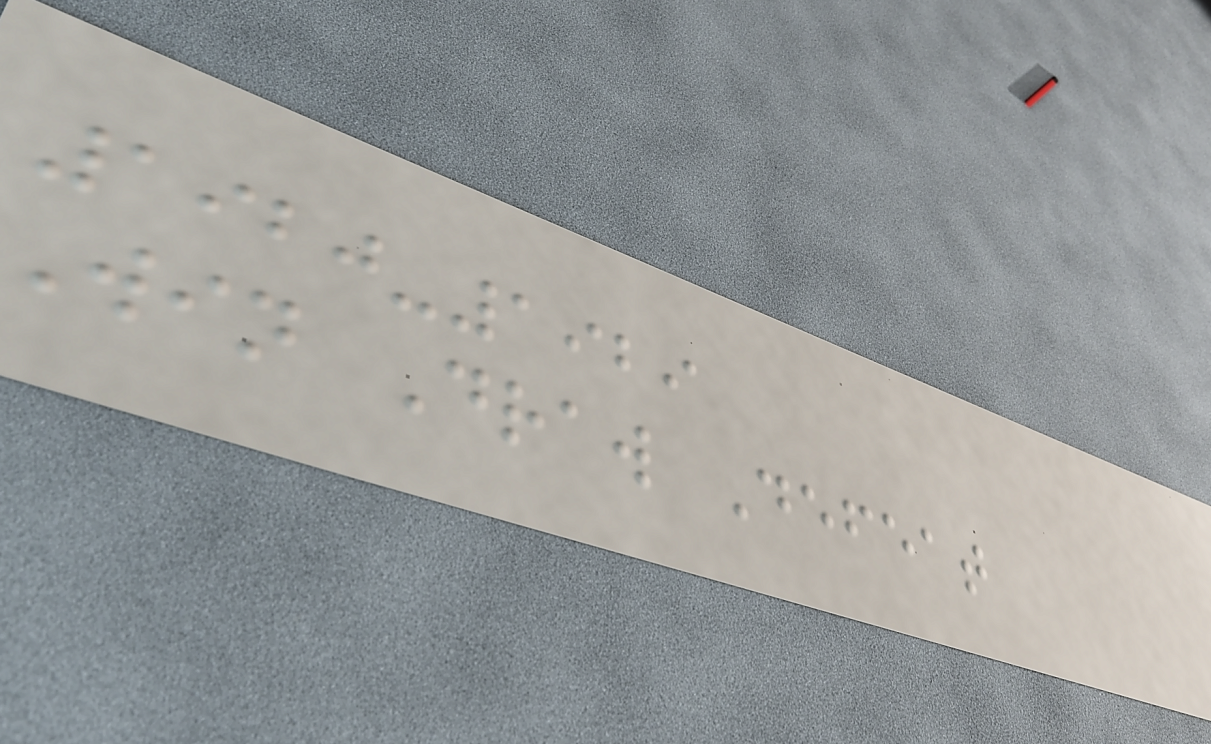1920-1929
Win Draw Defeat
